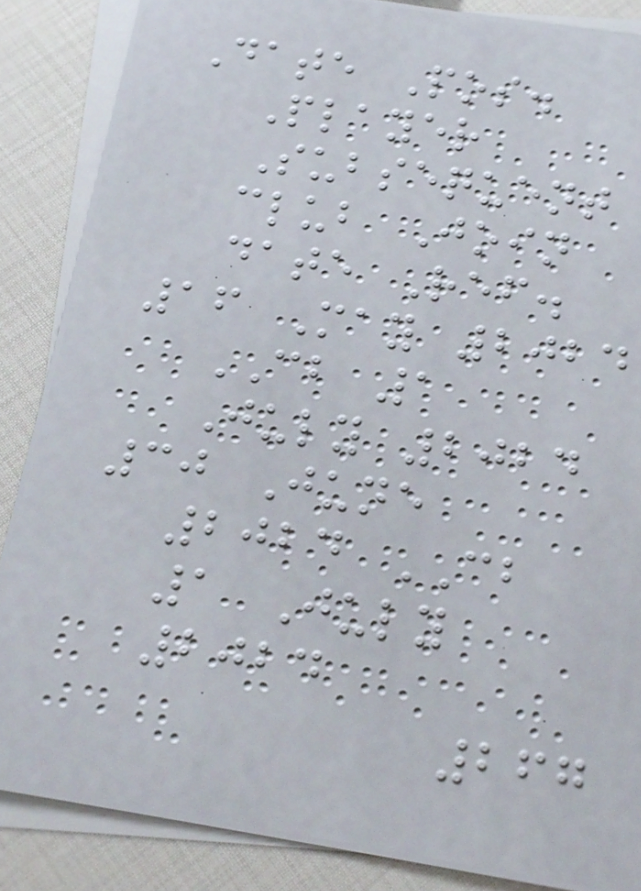Date Pos.
Player
Subsequent
club Join
date Ref.
16 May 2024
CB 1
July 2024
30 June
2024 CB
1 July
2024
267
